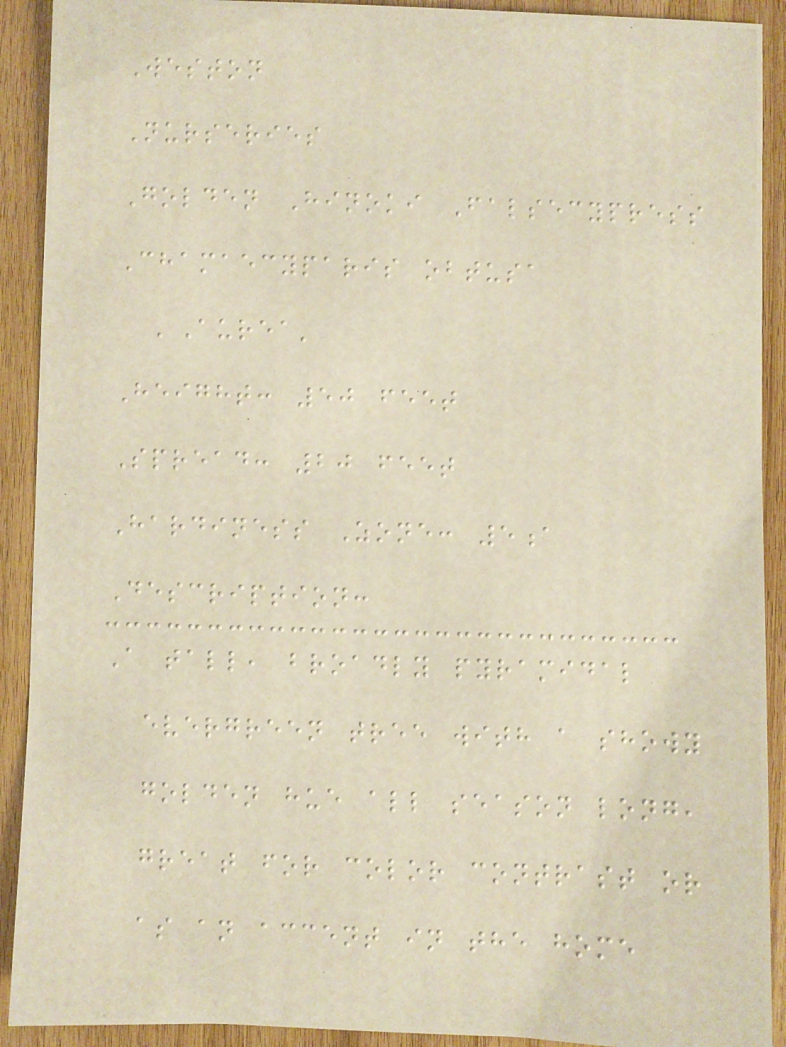Weston
Nurseries
Golden Hinoki Falsecypress
Chamaecyparis obtusa
'Aurea'
Height: 50 feet
Spread: 20 feet
Hardiness Zone: 5a
Description:
A tall, broadly pyramidal
evergreen tree with a showy
golden hue all season long,
great for color contrast or
as an accent in the home
